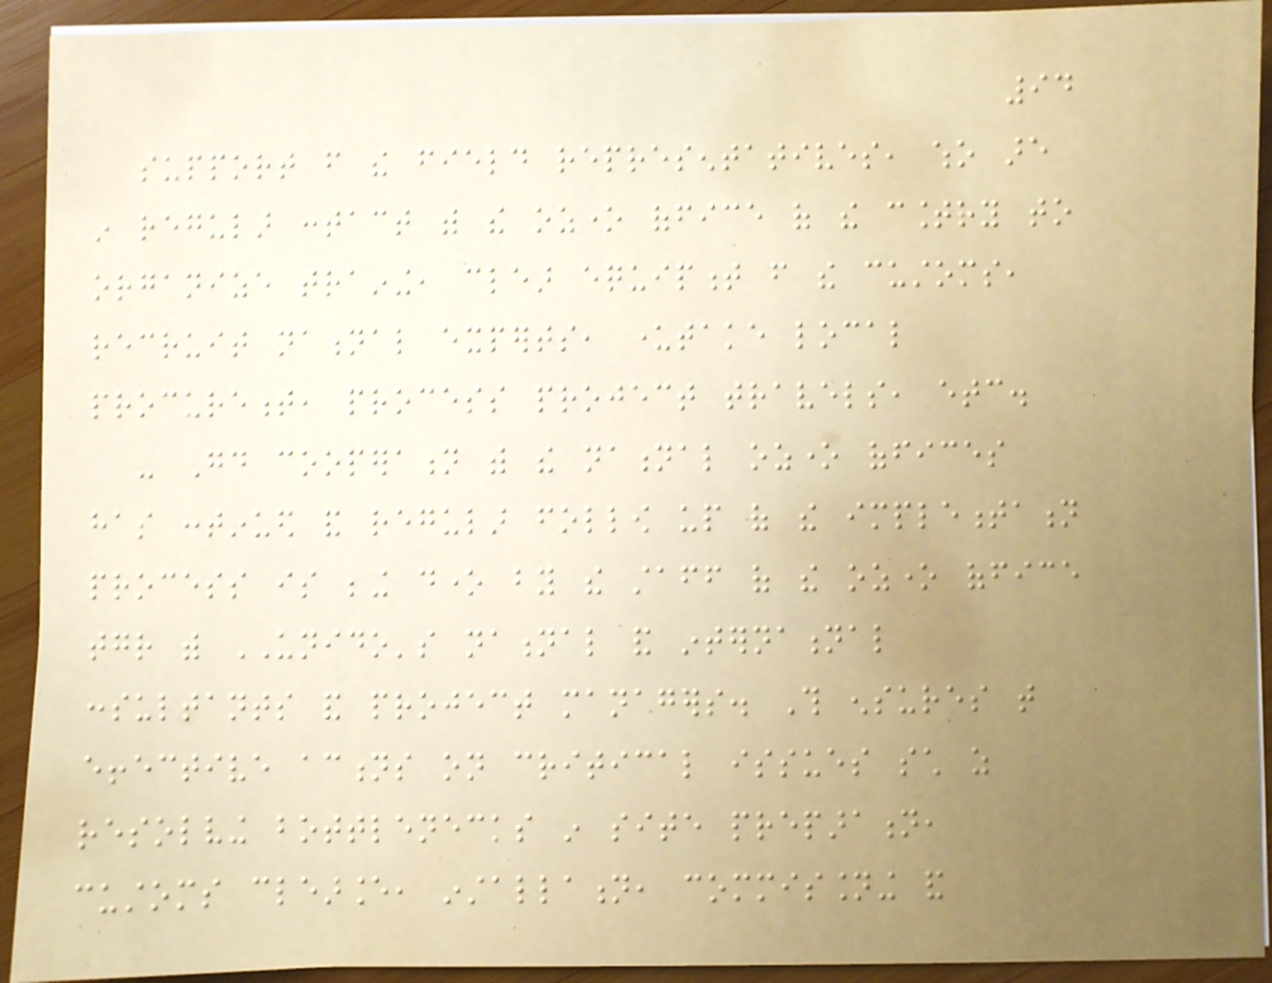94
support from the field representatives, who are
in regular contact with the ozone office of the country to
organize training, clear equipment from the customs,
recruit national experts, undertake local
procurement, process project travels, etc.
- Good cooperation with the national ozone offices
has continued and regular follow up of the implementation
process is being done by the staff of the ozone office
together with UNIDO's national and international
consultants and project managers. This ensures that
effective actions on critical issues such as
resolving bottlenecks in site preparation,
customs clearance, installation, commissioning and
